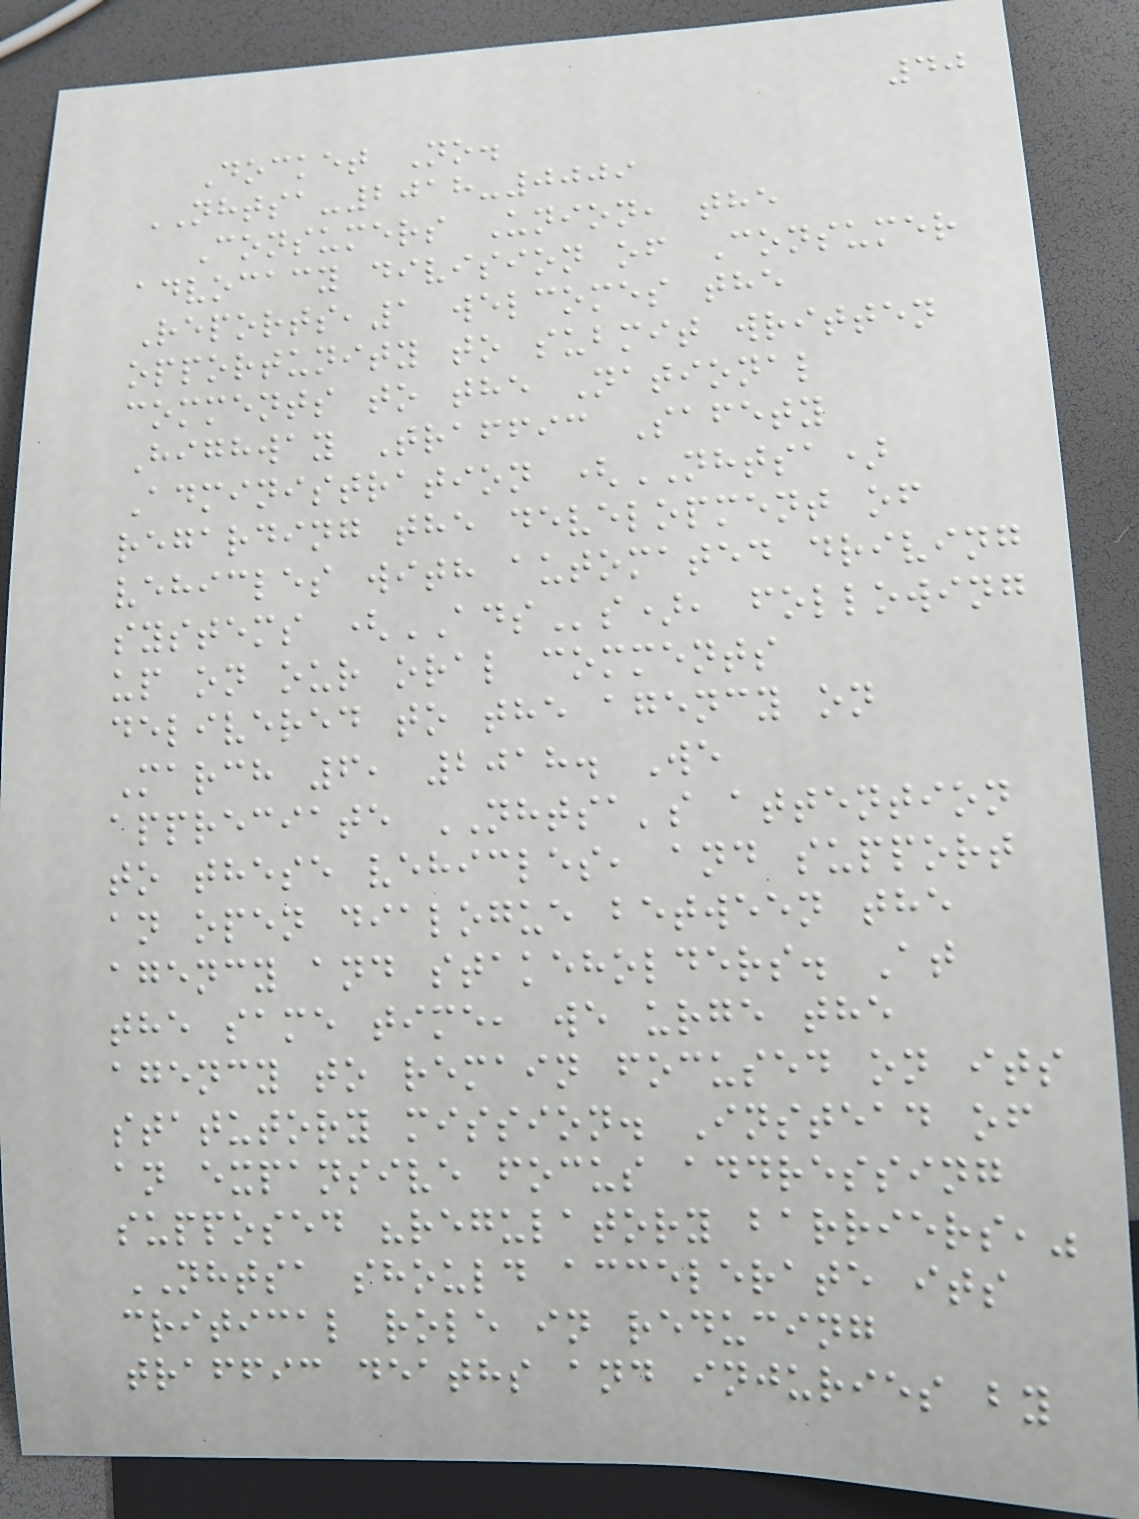40
Docket No.
NHTSA-2018-0009
Consumers Union, the
advocacy division of Consumer
Reports,1 welcomes the
opportunity to submit written
comments to the National
Highway Traffic Safety
Administration (NHTSA)
regarding the development of
vehicles with automated driving
systems (ADSs), following
up on our oral comments
delivered to the agency on
March 6, 2018. We
appreciate NHTSA's attention
to these vehicles, and support
an open dialogue between the
agency and stakeholders. At
the same time, we urge the
agency to remain focused on its
statutory mission. Instead of
an expansive focus addressing
supposed "regulatory barriers,"
NHTSA should accelerate its
critical role in reducing
traffic deaths and injuries by
